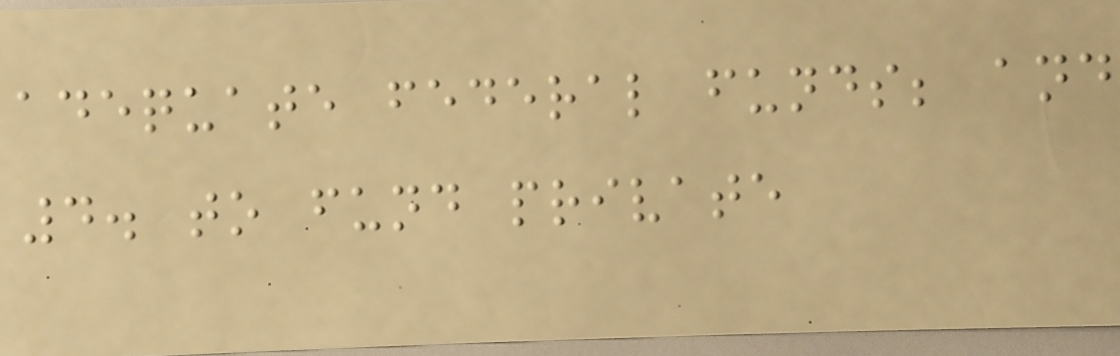adequate federal funds; and
4. to fund private
